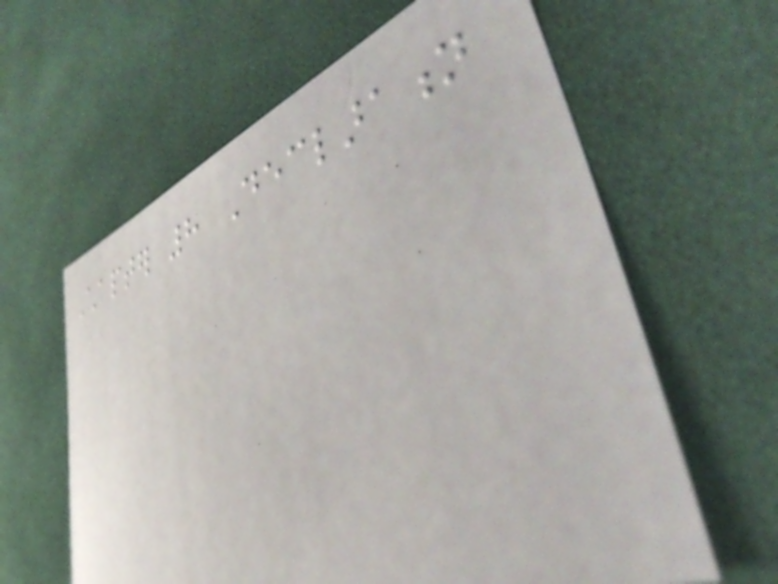Chapter 8 Declaration
